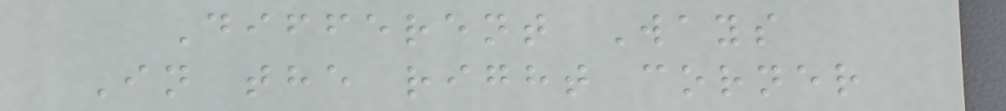Different Ways
In the right corner
